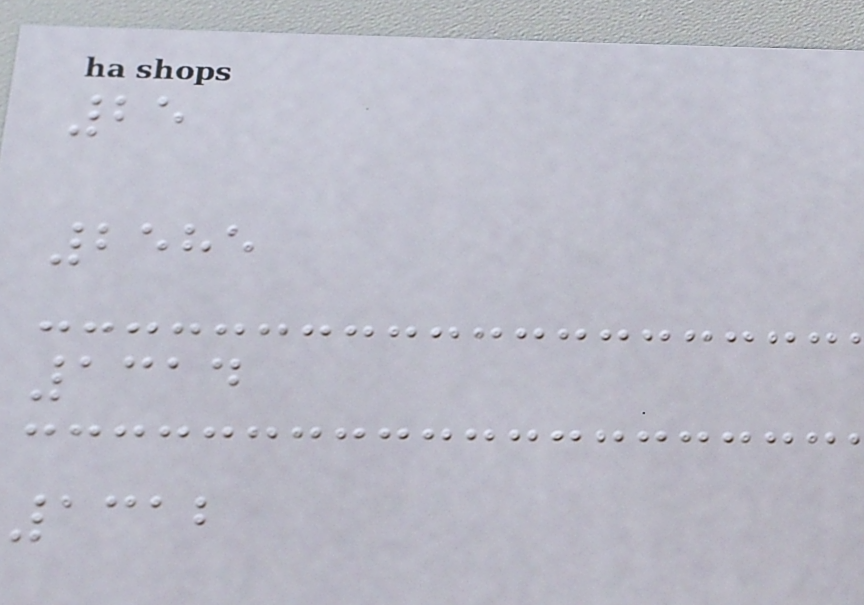25
2585
1314
1312
